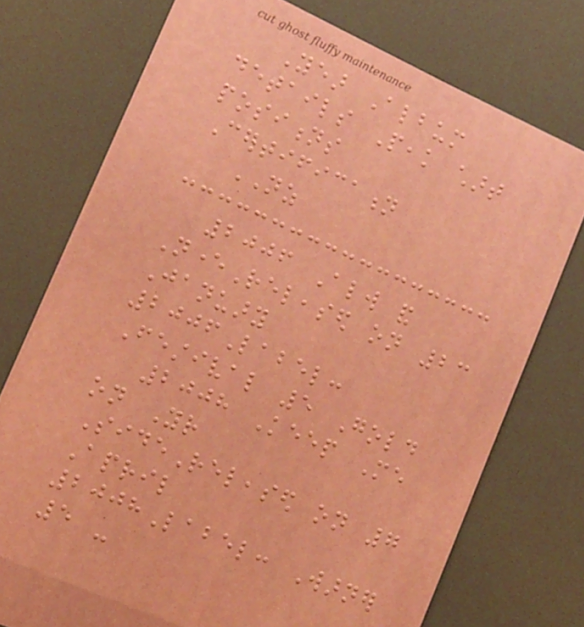Year Album
details Peak chart
positions
Certification
NZ
2006 Always and
NeverReleased on 23
January
2006Label:
Festival 5 Gold
2008 Keep Me
on Your
SideReleased on 7
April
2008Label: Warner
5 -
